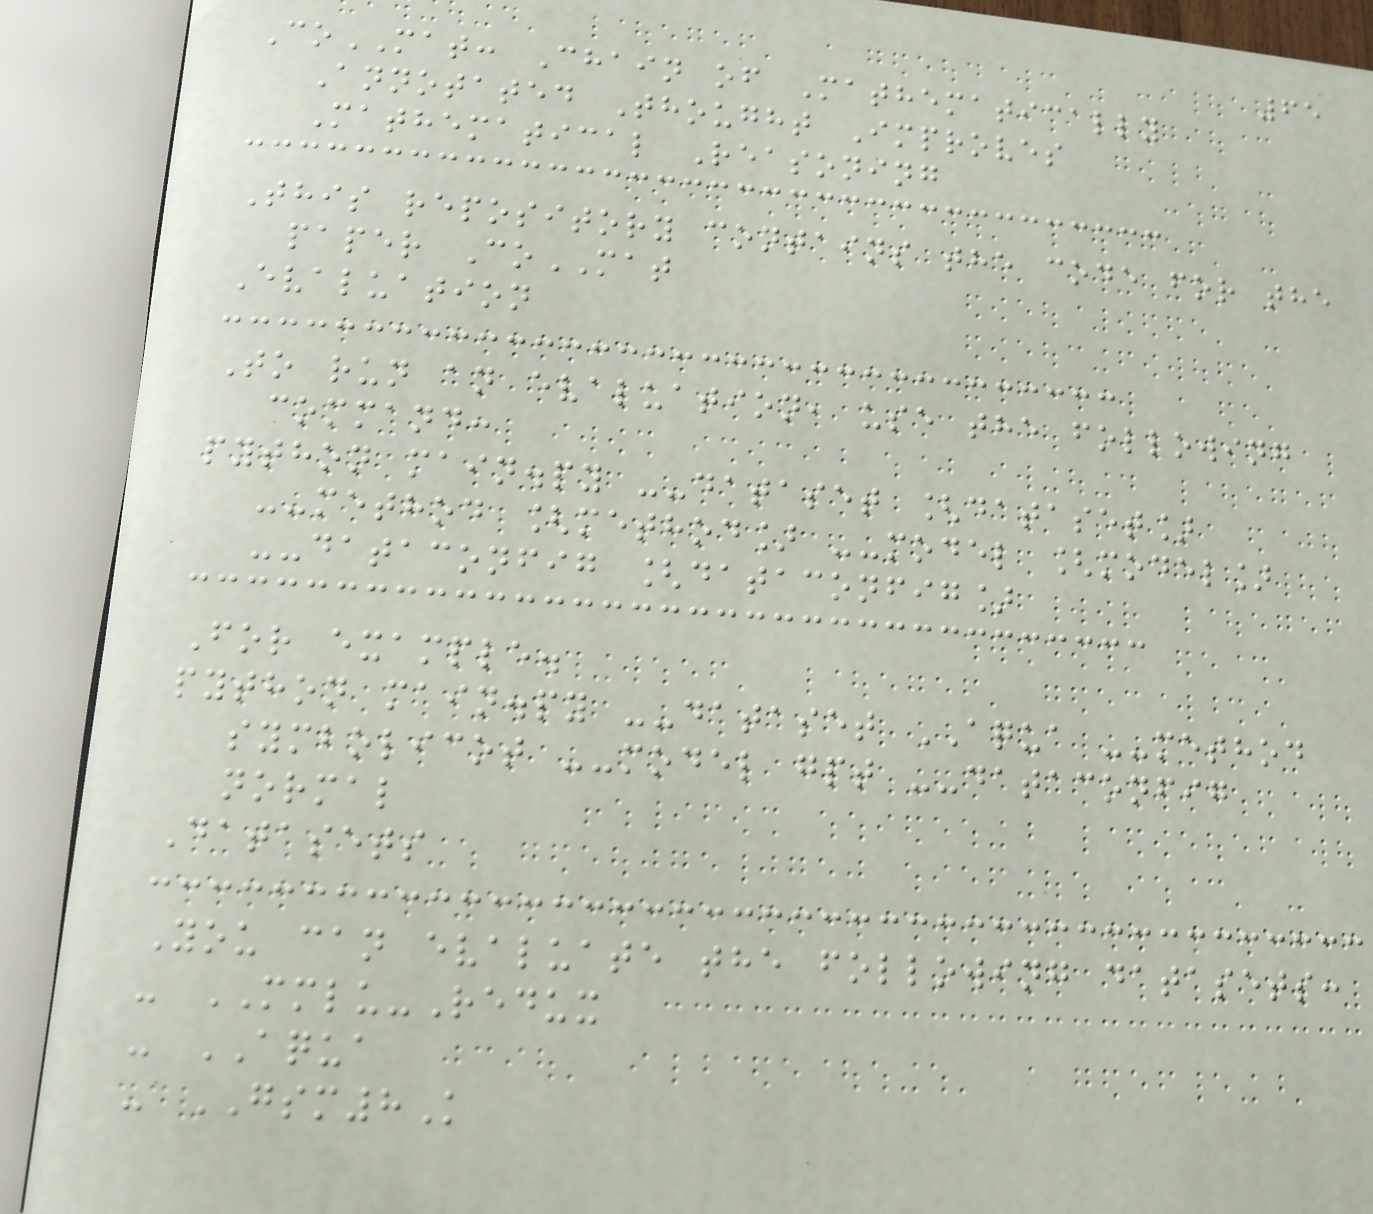65
CoMAT: Chain of Mathematically
Annotated Thought Improves
Mathematical Reasoning
This repository contains the code for the
paper CoMAT
Evaluation
To run an evaluation, use the following
command:
python main.py --dataset [dataset]
--method [method] --model [model]
--dataconfig [dataconfig]
For example.
python main.py --dataset AQUA --method
symbolicot --model gpt --dataconfig
normal
Datasets
You can evaluate the following datasets:
- MMLU-Redux
- AQUA
- GSM8K
